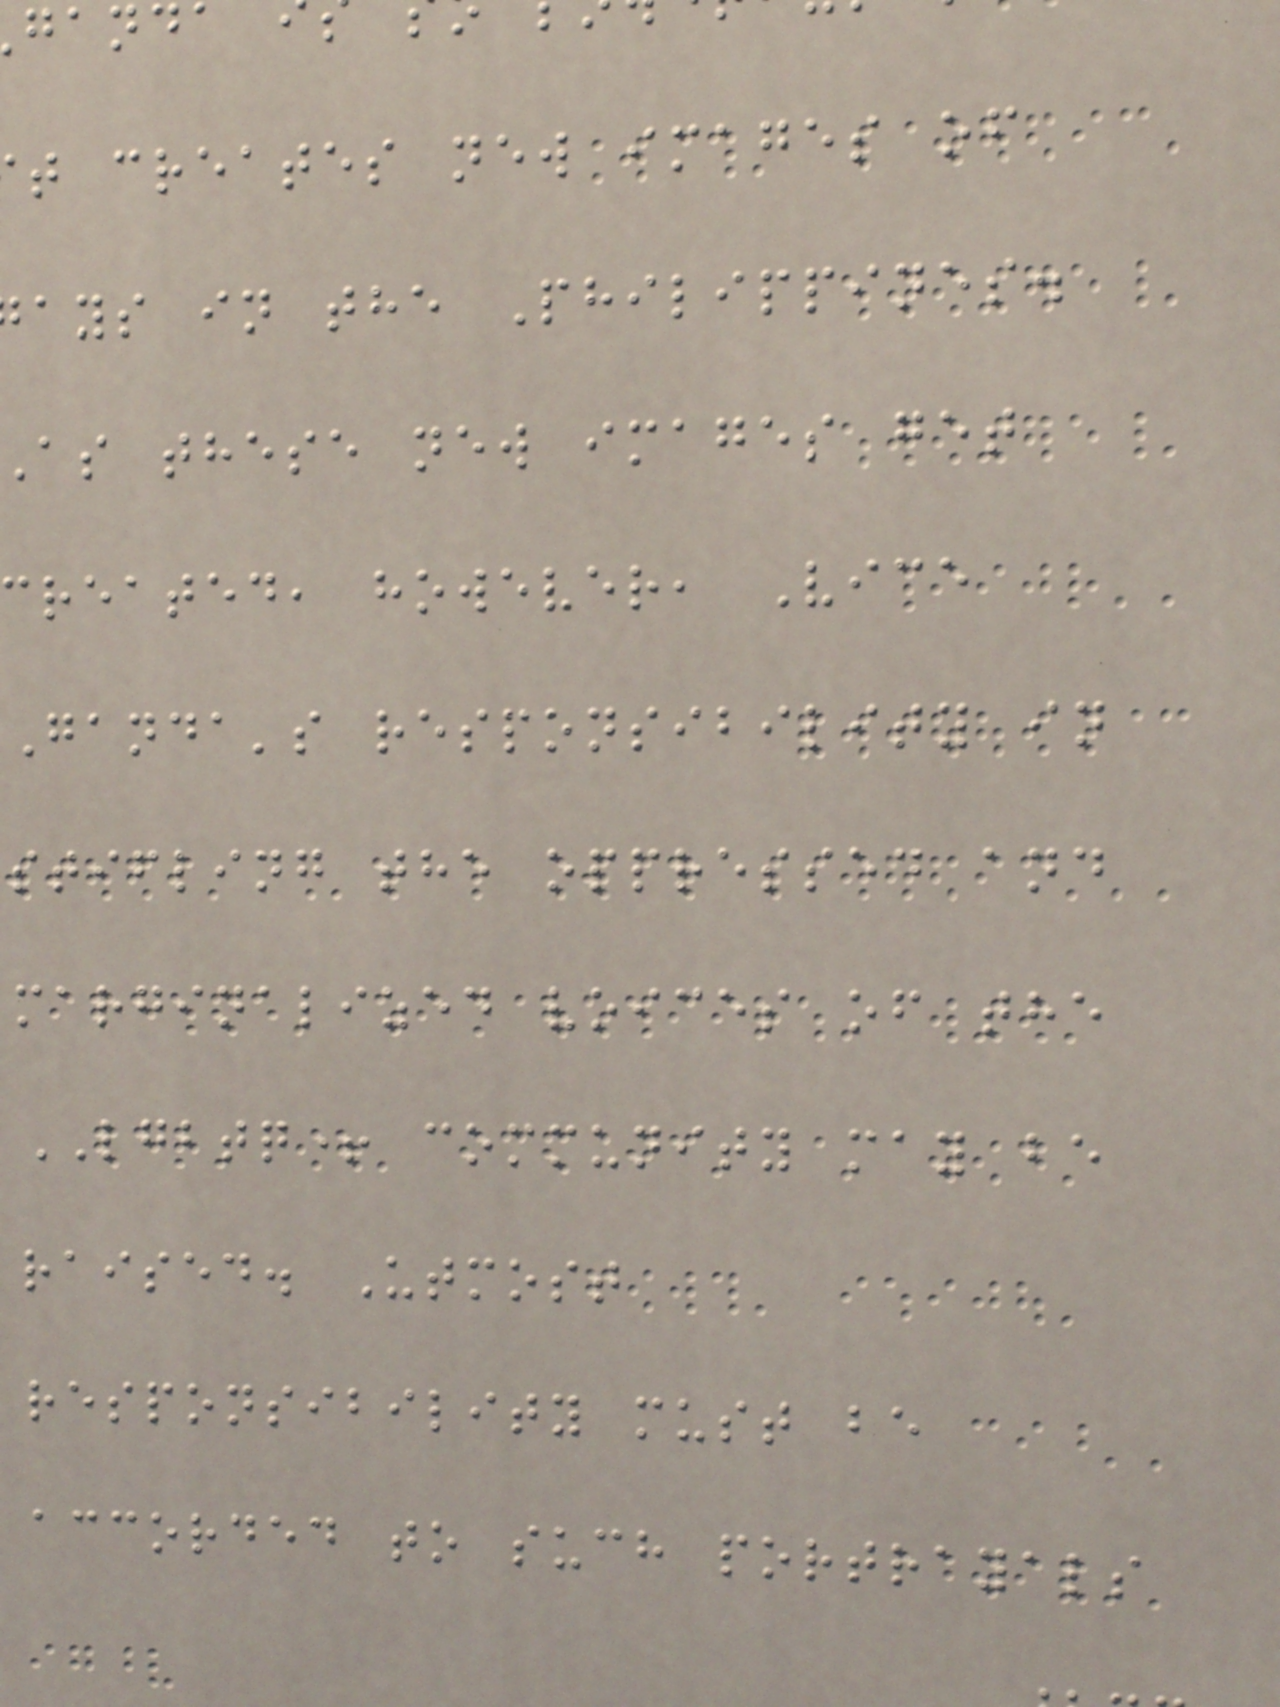t creates new images of
ays in the Philippines.
as these new images get
created, however, Vice
Ganda's responsibility in
stifling the oppressed and
marginalized voices of the
LGBTQ+ community may be
raised. Utmost
responsibility must be
accorded to such portrayals
